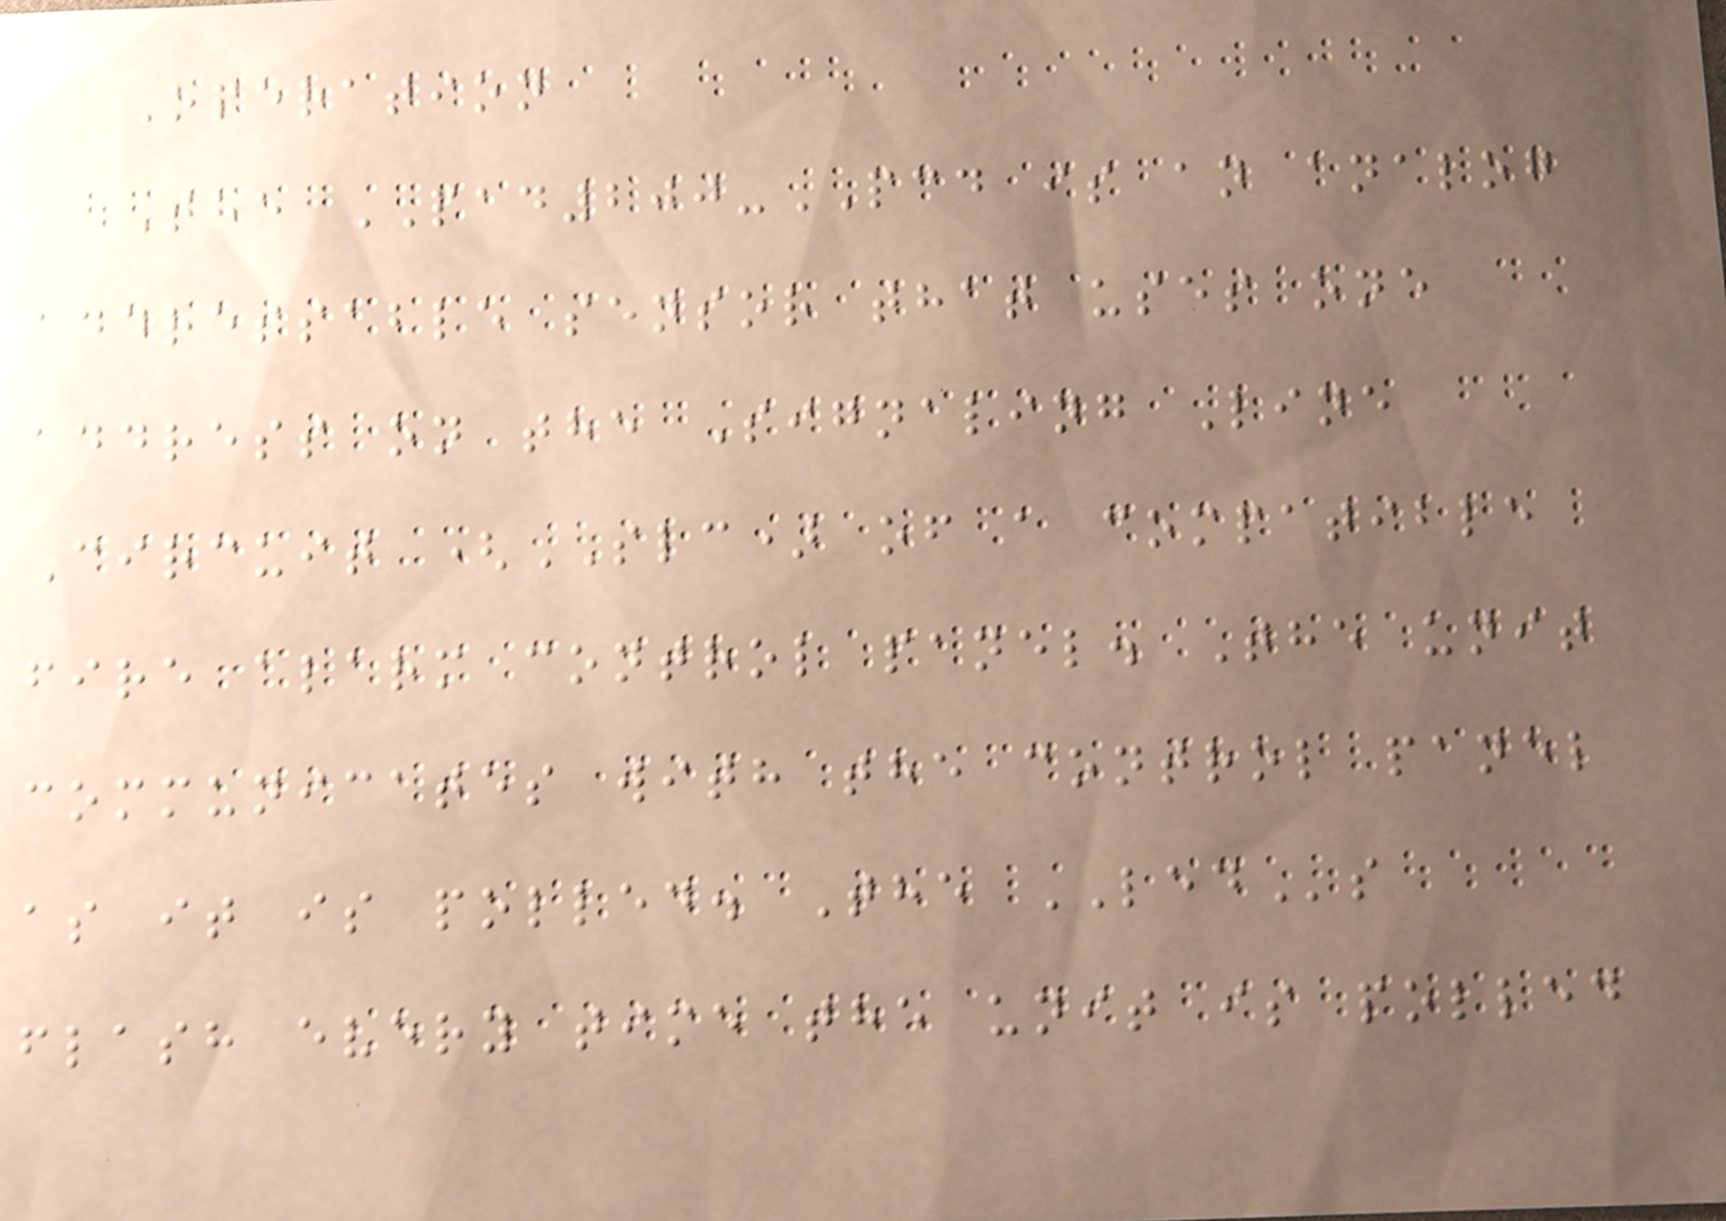Operation
The PAD200-PCD is an analog
addressable sensor that uses one
address on the Signaling Line
Circuit (SLC) of a compatible
fire alarm control panel. The unit
communicates with the control panel
as it is polled. The LEDs
flash every time the unit is polled
